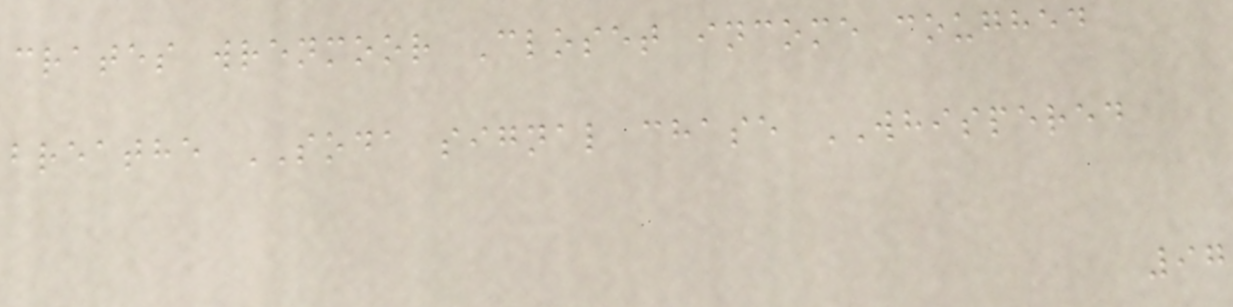crates wrenmoor Closet income coughed
breathe SODA signal chase WHISPERED
97
